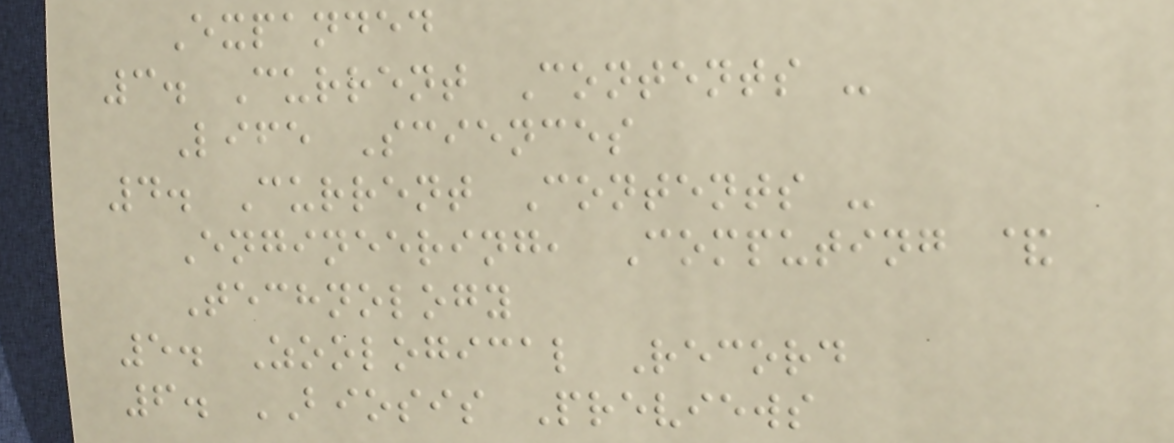Expanded
3. Current Contents -
Life Sciences
4. Current Contents -
Engineering, Computing &
Technology
5. Zoological Record
6. BIOSIS Previews
